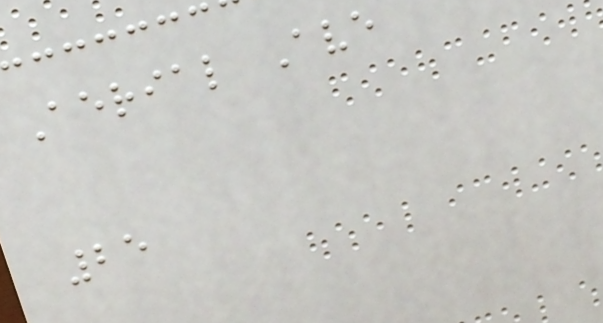Aerial Ave
25
